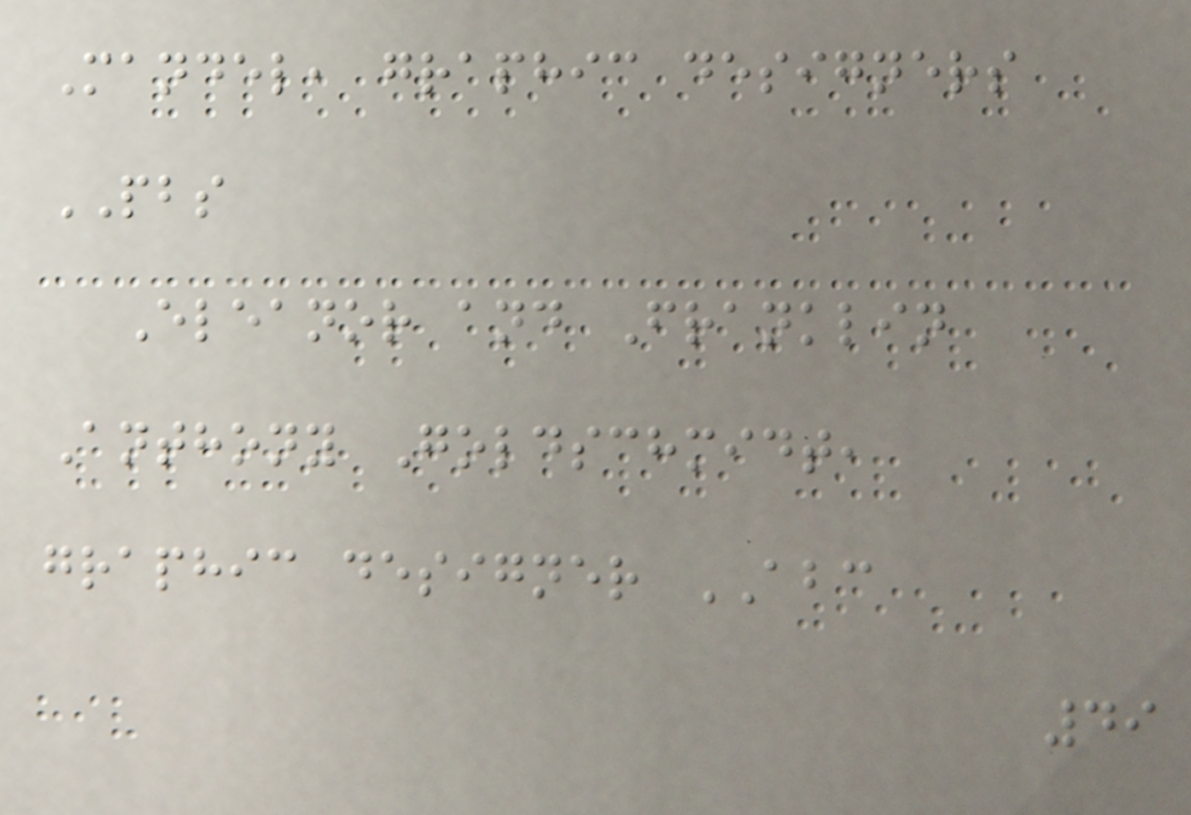Mandel, graphic designers
PBS
Eleanor and Franklin
Anthony Goldschmidt,
graphic designer ABC
49
